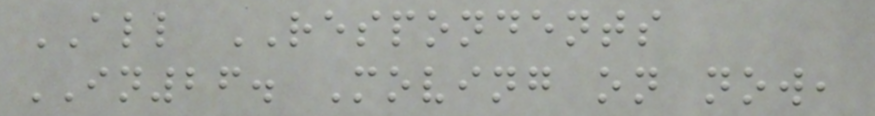ALL RESPONDENTS
IN26. Moving on now,
